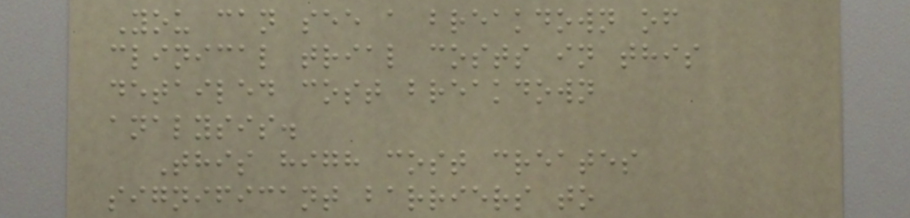You can see a breakdown of
clinical trial costs in this
detailed cost breakdown
analysis.
This high cost creates
significant barriers to
